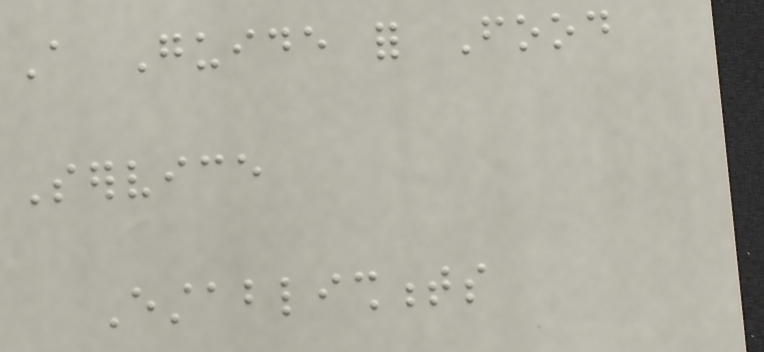A Guide for Food
Service
Establishments
